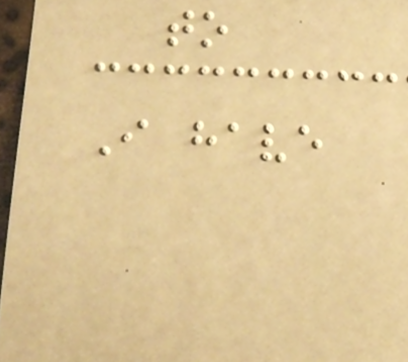to
I have
